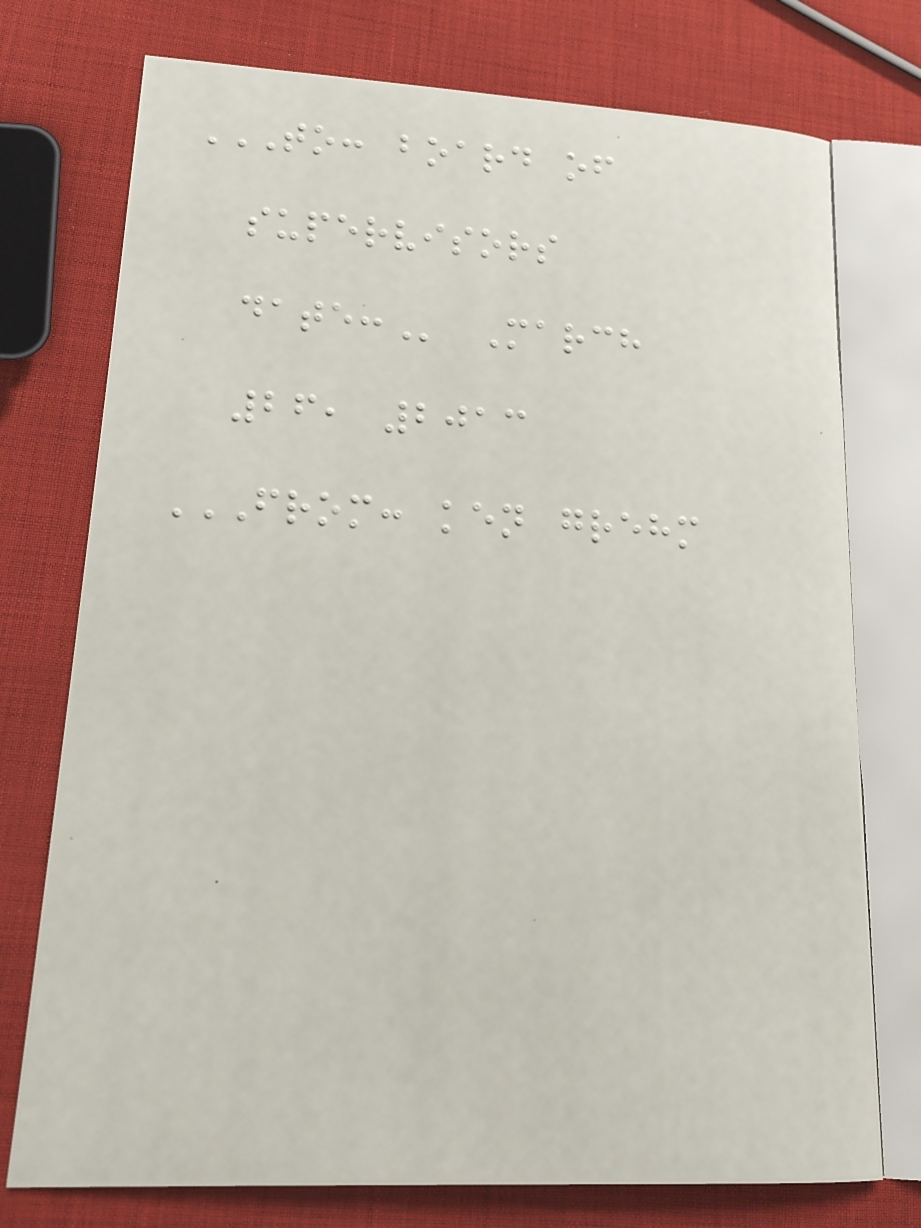TO: BOARD OF
SUPERVISORS
DATE: March
26, 2013
FROM: KEN GREHM
